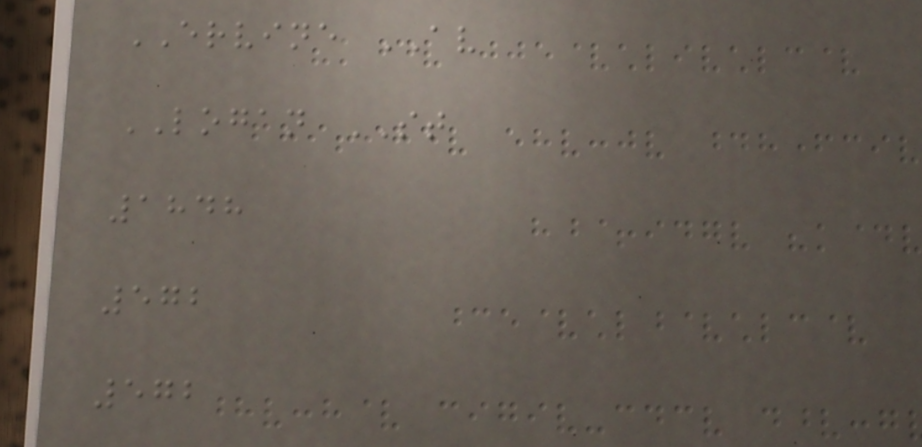ERVINE AV
LOGAN ST
1848
572
572
